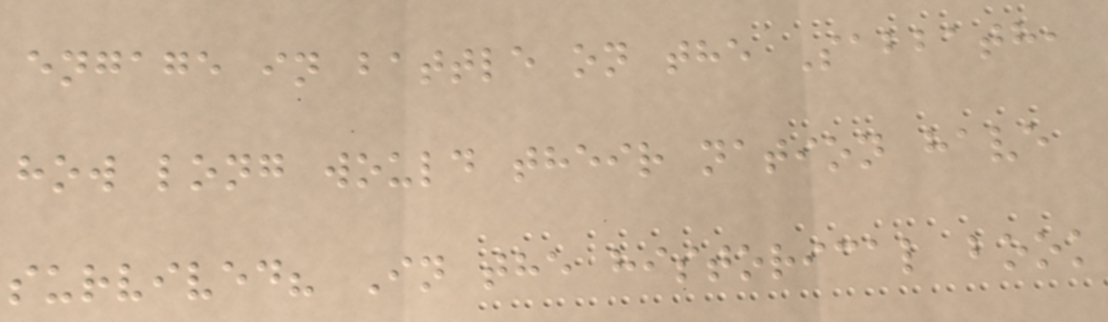engage in battle on the Sabbath,
how long would their nation have
survived? In the historical book
